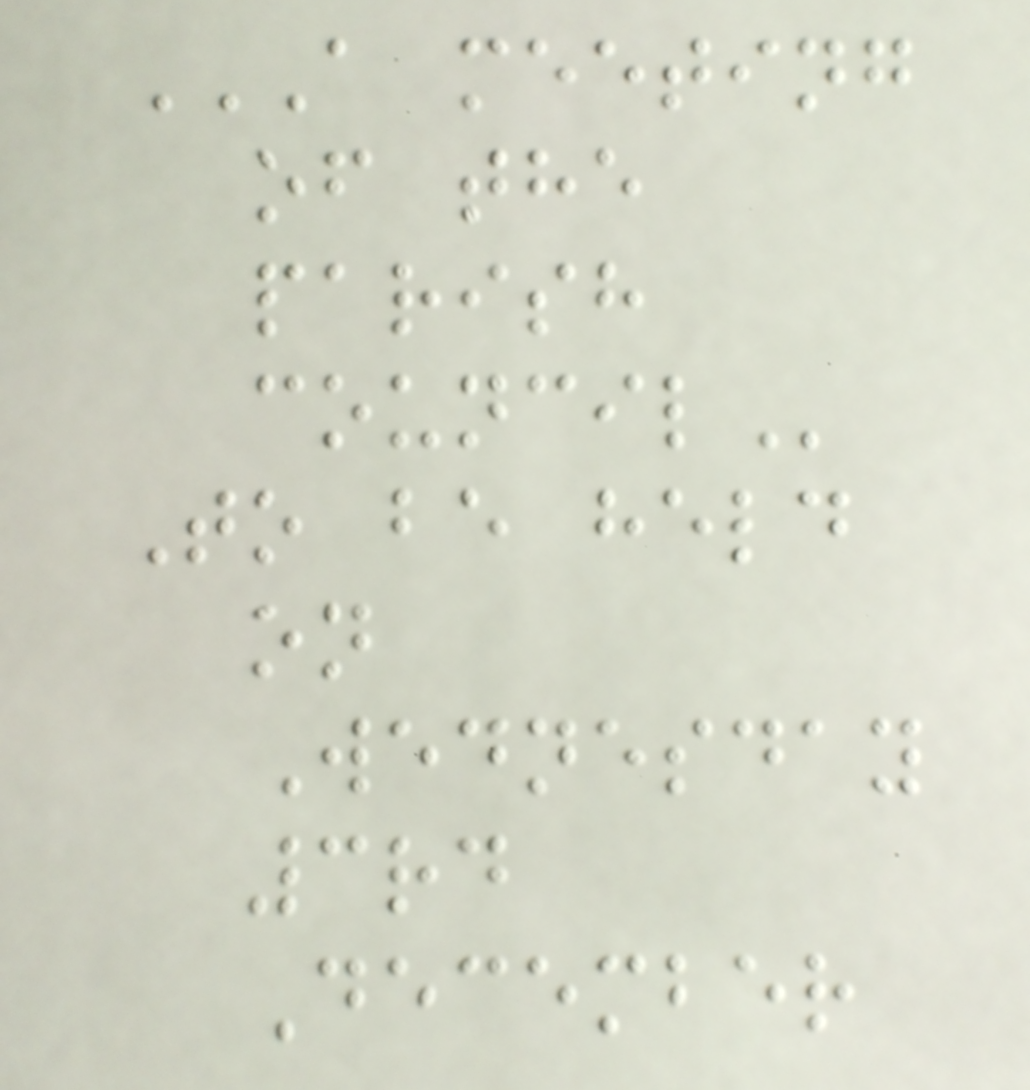A MEETING
OF THE
PARISH
COUNCIL
To be held
on
Wednesday
3rd
December
